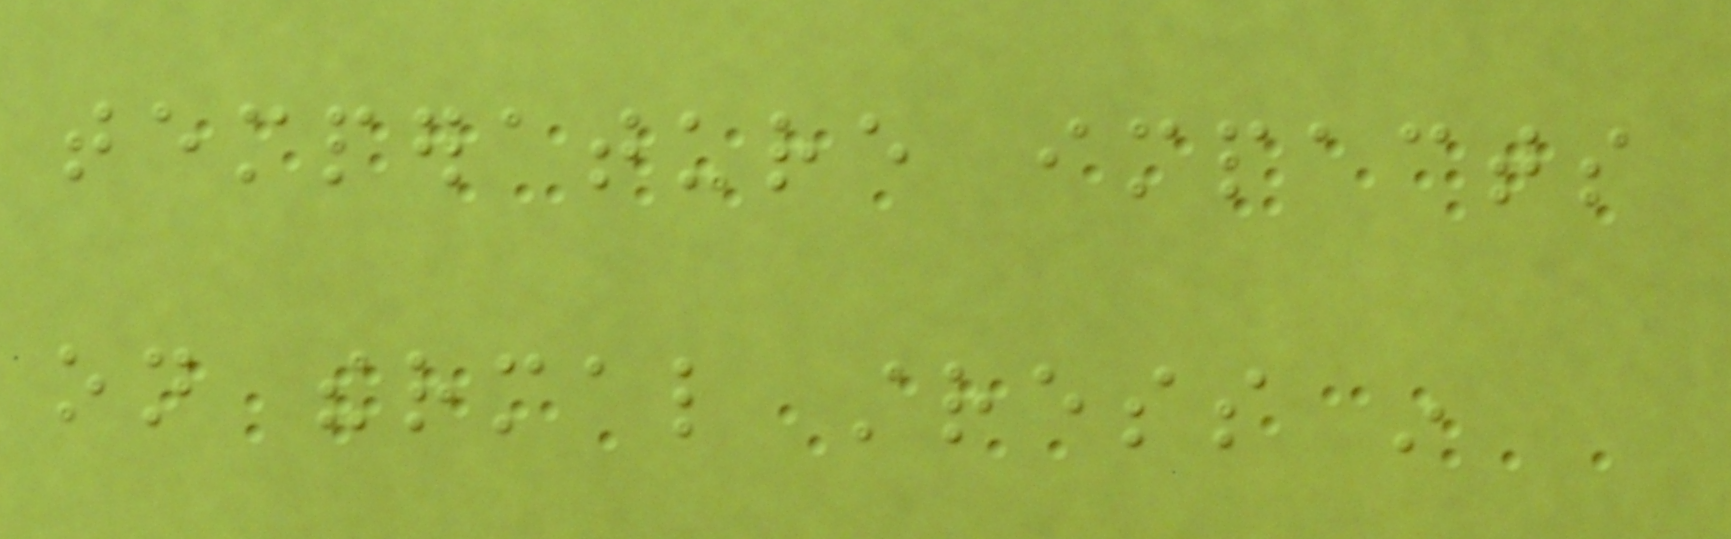temperature impacts
on thermal stress in
